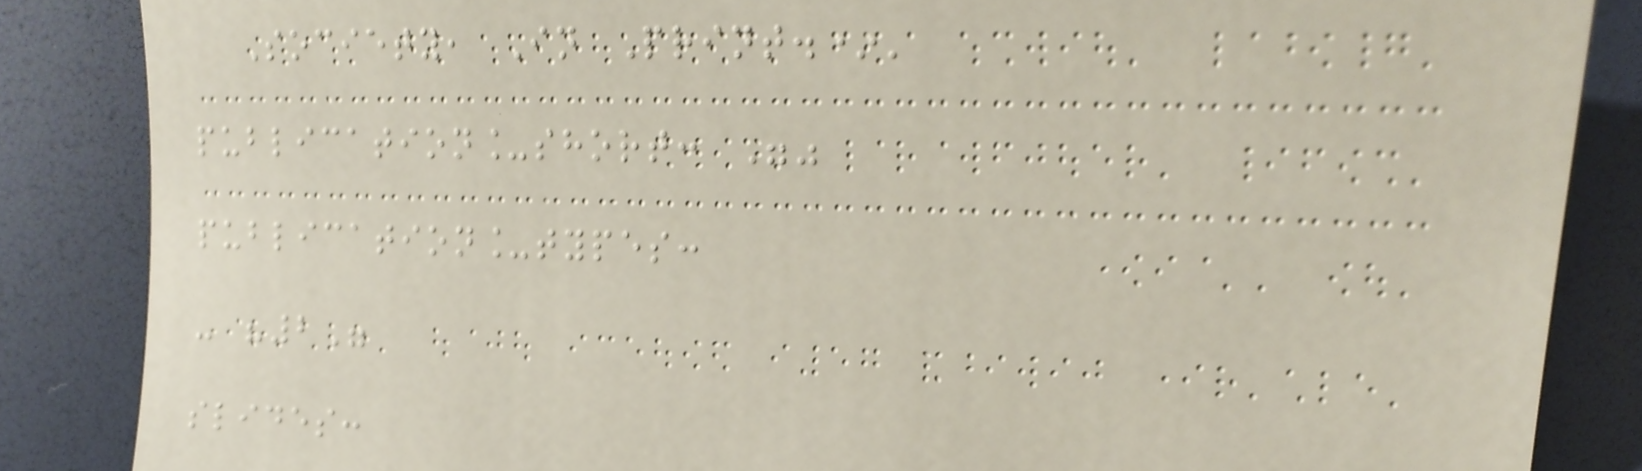Society, In Print.*'
publication_short: ""
publication_types:
- "2"
slides:
